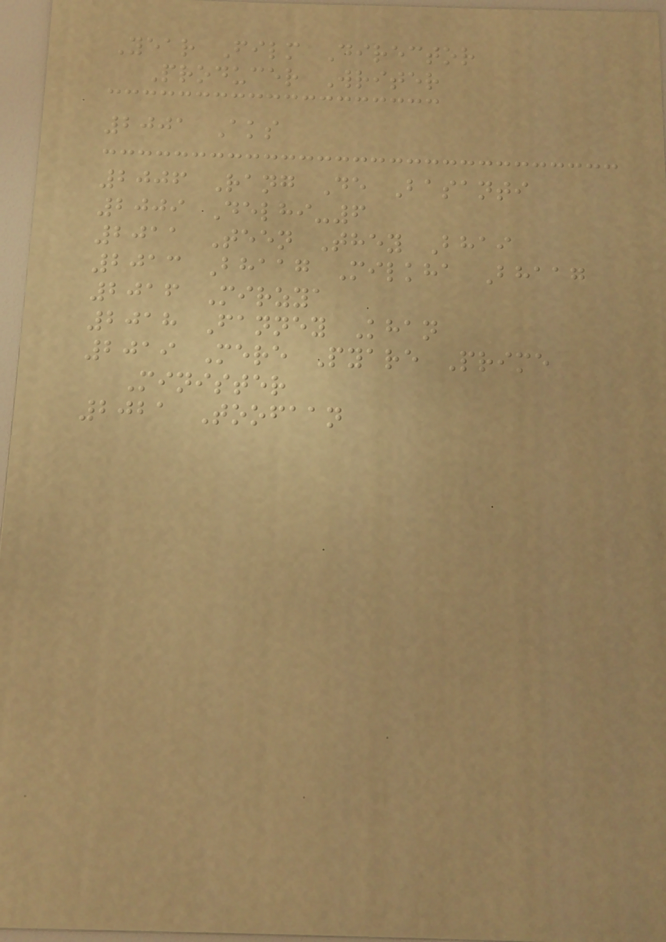Year Film Director
Producer Writer
2001 Aks
2006 Rang De Basanti
2009 Delhi-6
2011 Teen They Bhai
2013 Bhaag Milkha Bhaag
2016 Mirzya
2018 Fanney Khan
2019 Mere Pyare Prime
Minister
2021 Toofaan
